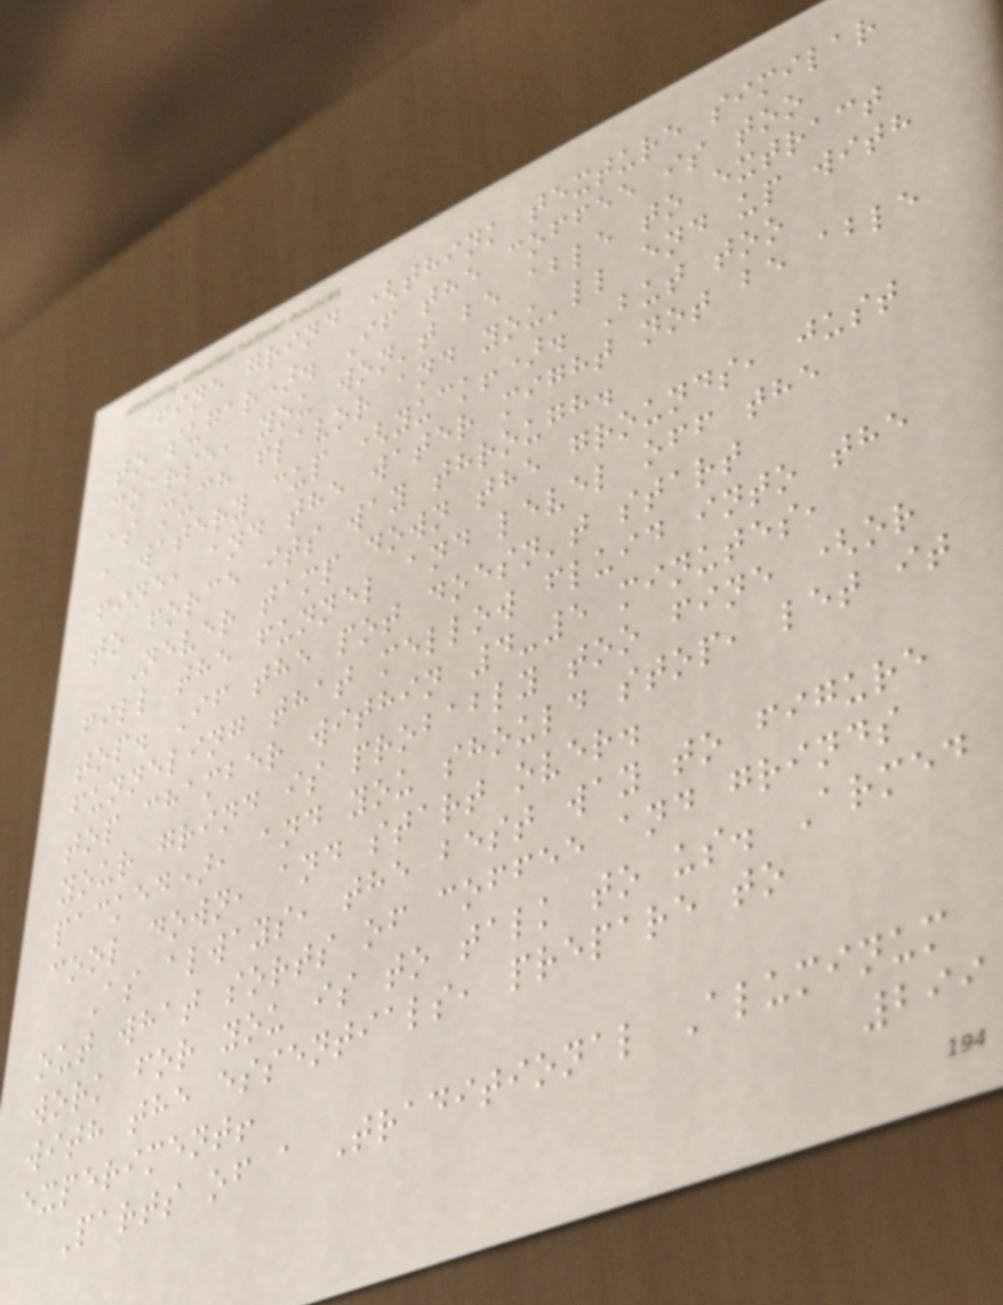fine grind (think texture similar
to sugar). If the coffee is too
coarse, you won't be able to extract
as much flavor and you'll end up with
a watery cup (yuck!). But too
fine, and the water might not be able
to force its way through.
Never tamp down the grounds, just
fill the funnel and level off the
top. If the pot doesn't start
funneling that mellow fluid into the
top chamber within 4-5 minutes,
your grind is probably too fine (or
packed), and you should stop, let it
cool down, and start over.
As always, the best way to figure
out what sorts of coffee and grinds
work for you is to talk to us. Armed
with the essentials, prepare to
experiment!
Parts of a Traditional Aluminum
299
